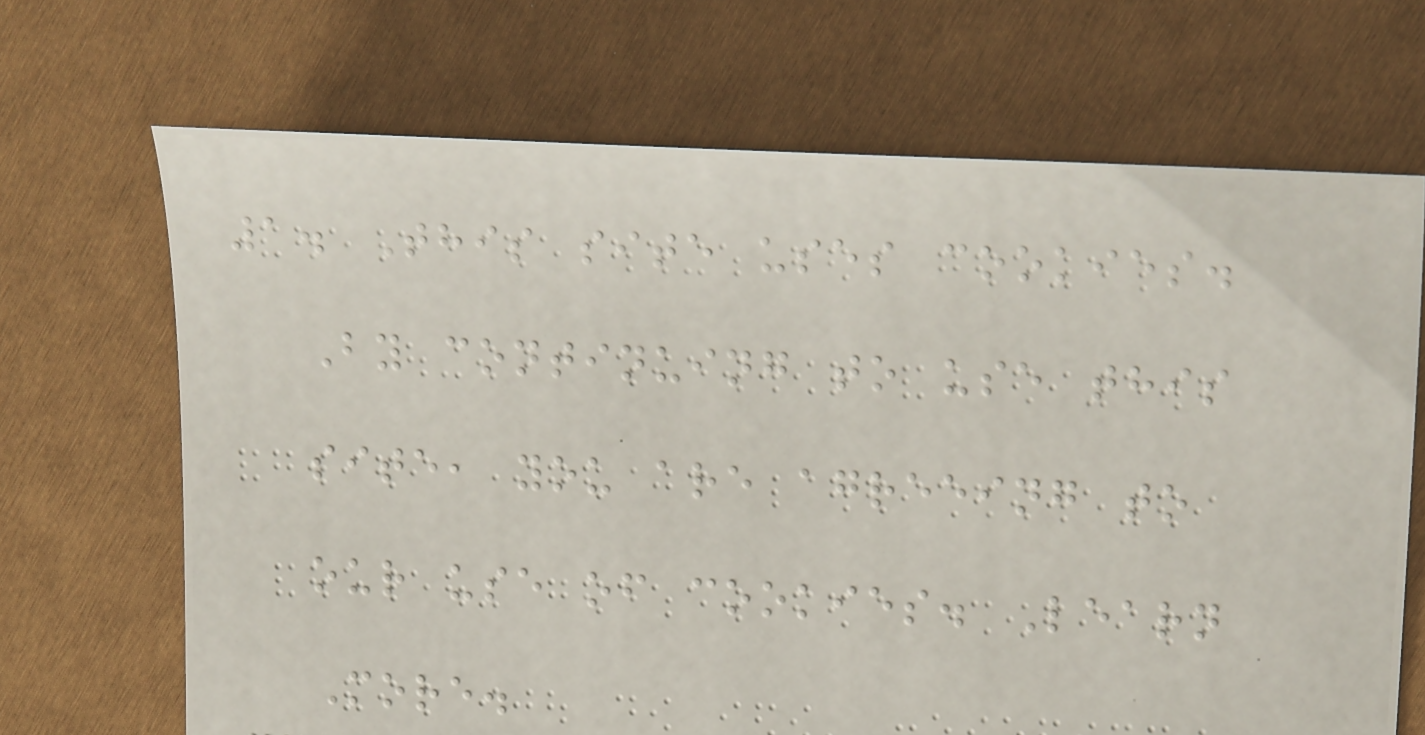1. This site uses cookies.
By continuing to use this
site, you are agreeing to
our use of cookies. Learn
More.
